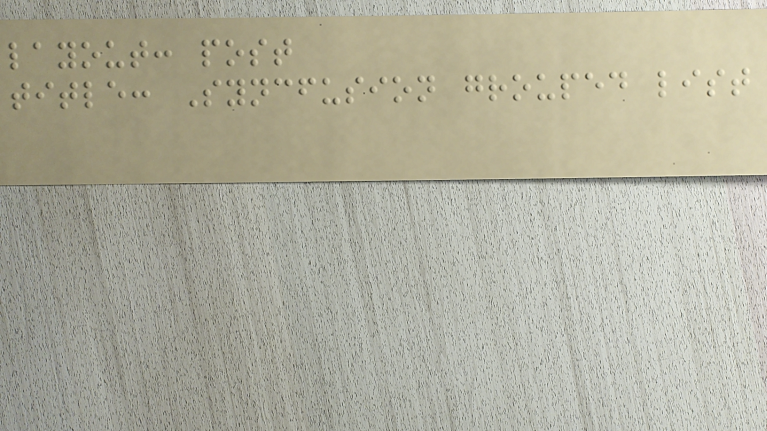layout: post
title: Syncfusion grouped list
